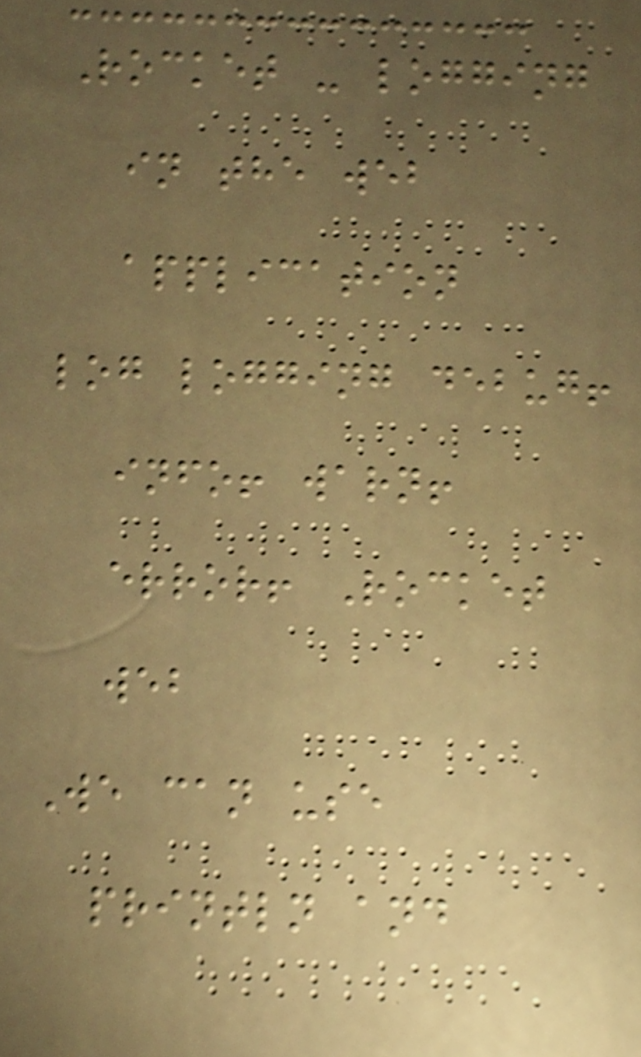Rocket - logging
in the web
application
log logging debug!
info! warn!
error! Rocket
web
We can use
println and
